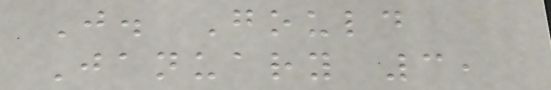J. Gould
January 3,
